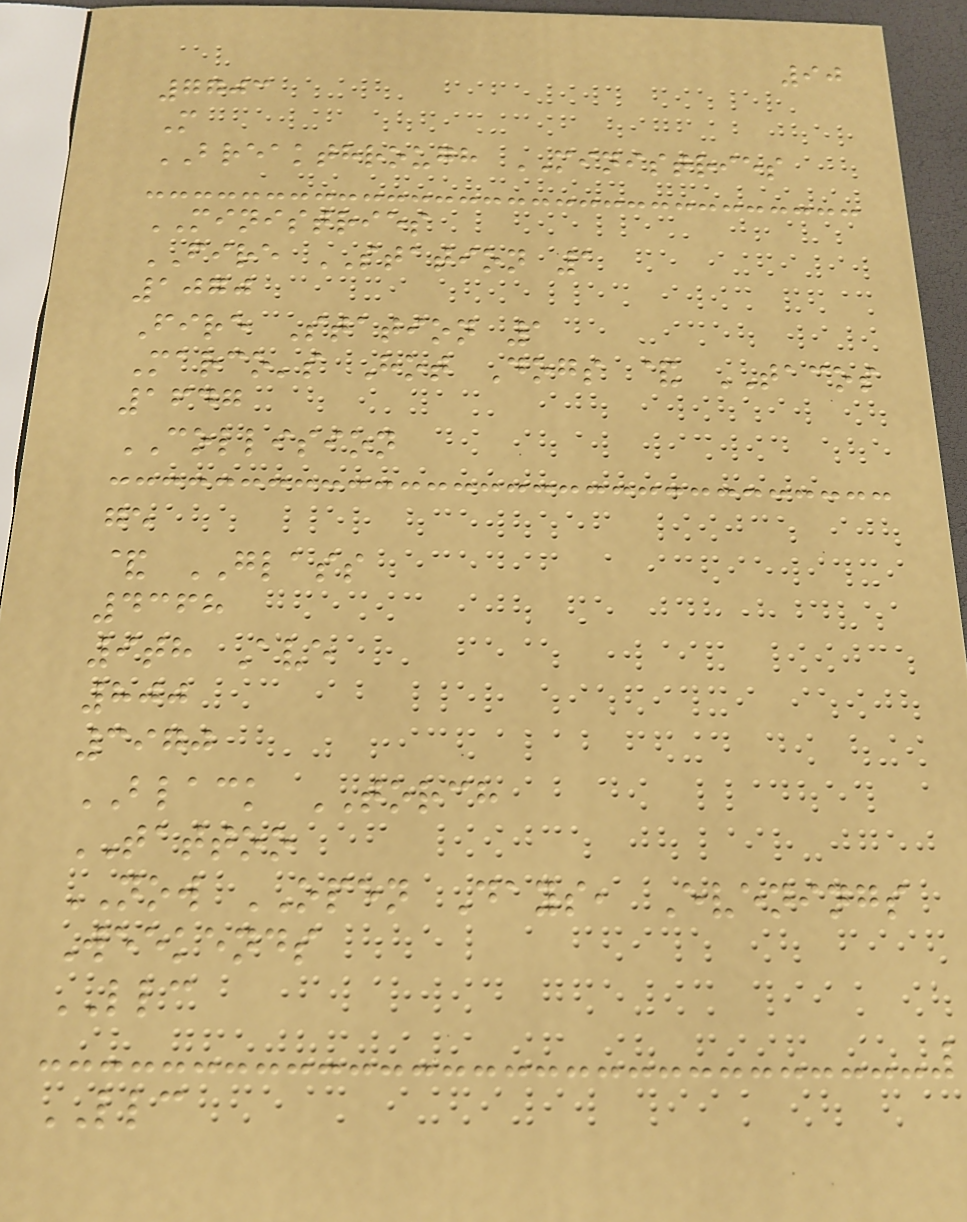90
7703
M
BREAKTHROUGH MINISTRIES
MINISTRIES
FIRE STATION 1
1070
Fire Station 1
Marco's Hot Dogs & TACOS
1647
COLLISION
ge
& GLASS
4368
9th Ave
800
3970
BLACK TORCH
TATTOO
NOW OPEN Days, Evenings
Weekends
LLC
LLC
